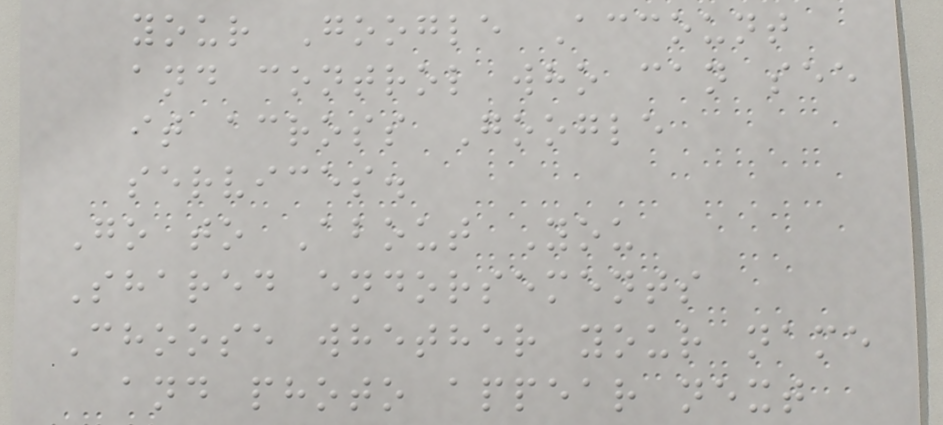your Google Account
and control who can see
it across Google
services.
Go to About You
Shared endorsements
Choose whether your name
and photo appear next
